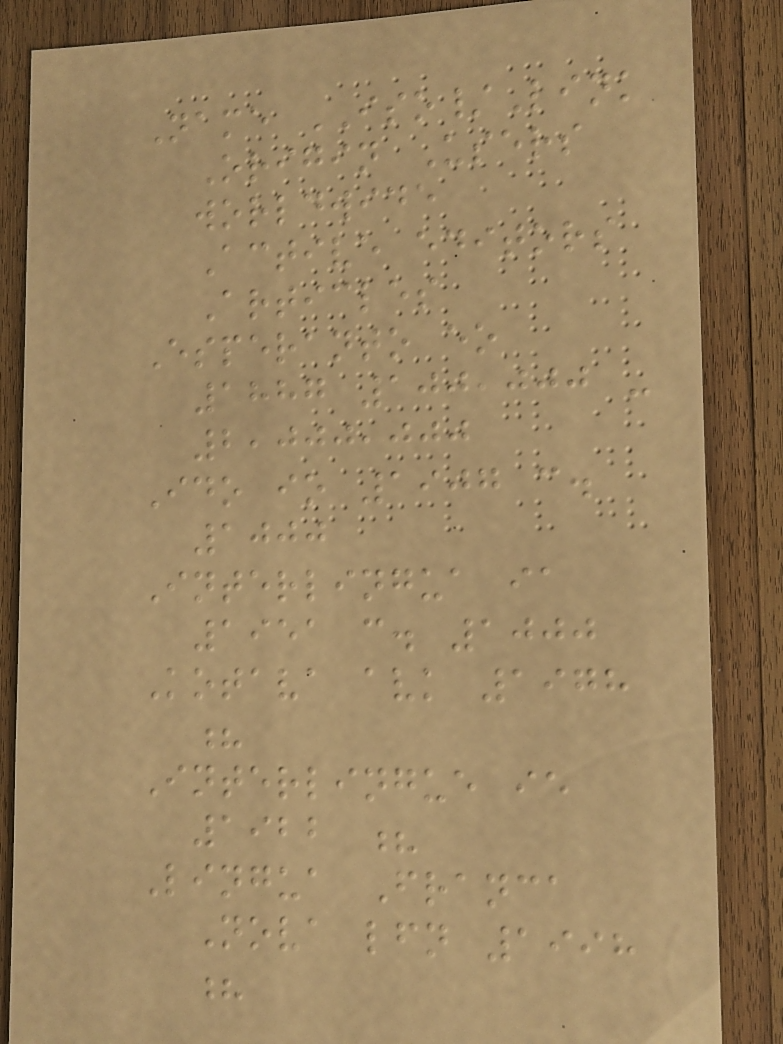Name ISO/Link
Origin Users
worldwide
Active editors
Articles
Esperanto eo
1887 100,000 -
2,000,000
Ido io 1907 c.
1000
Interlingua ia
1951 c. 1000
Kotava avk 1978
?
Interlingue ie
1922 ?
Lingua Franca
Nova lfn 1998
?
